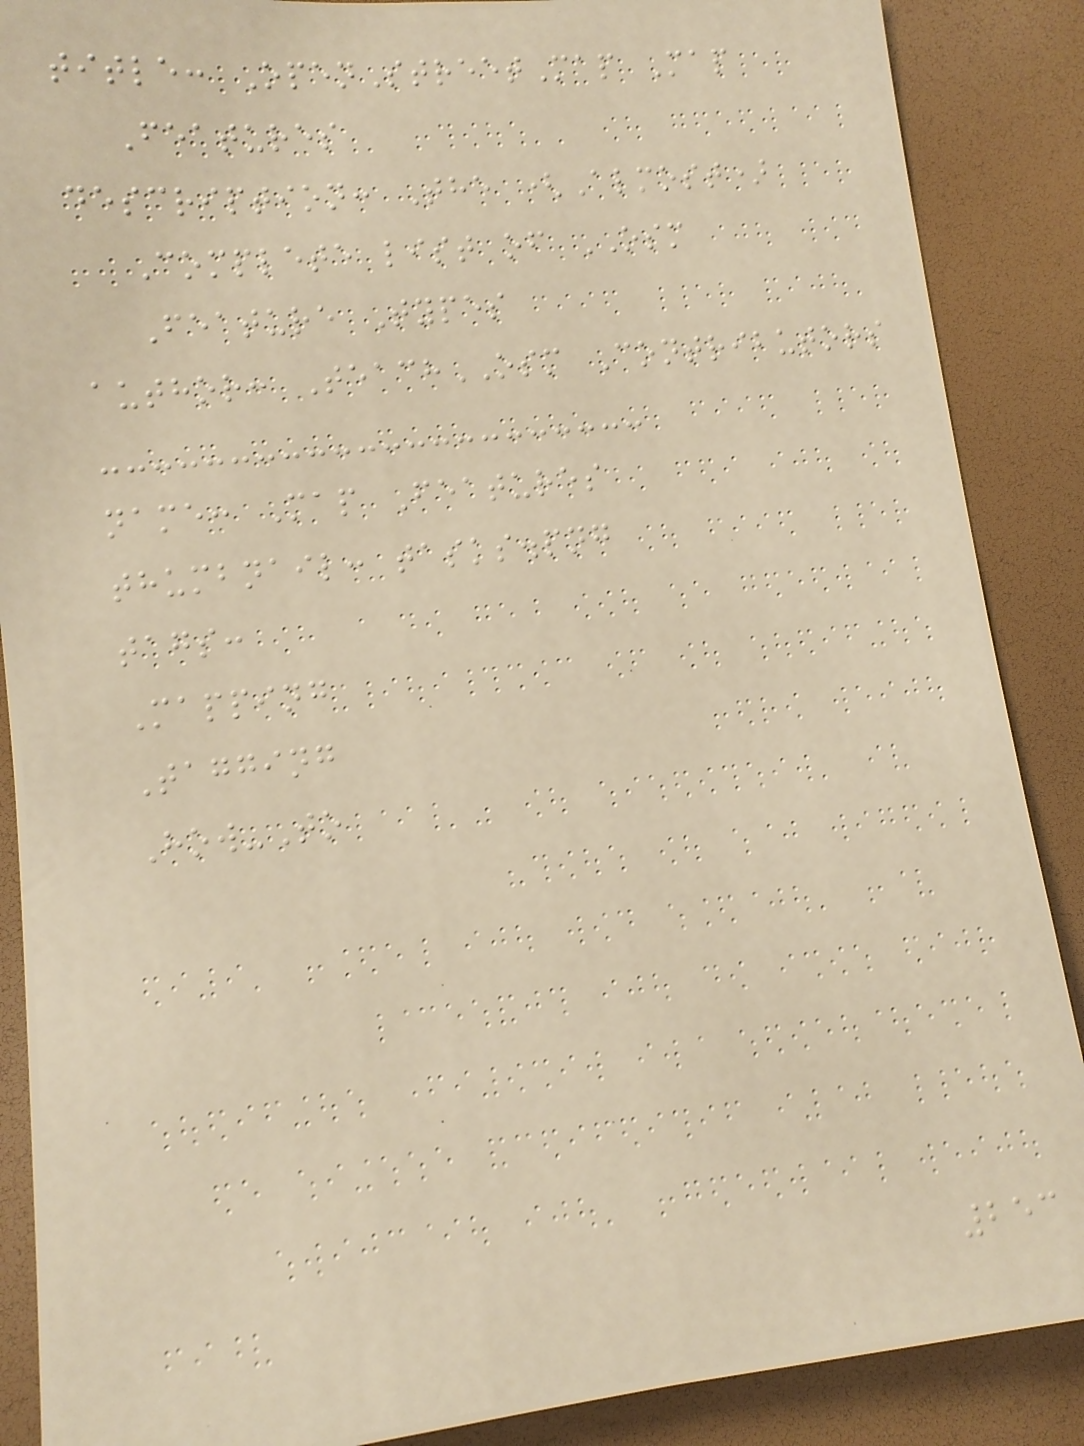title: OpenStreetMap Map
Features
description: The (Almost)
Complete list of OSM
Feature Types
author: TeachOSM Contributors
name: Map Features
thumbnail: tasks.png
tags:
Mapping
Tagging
How-To
253
